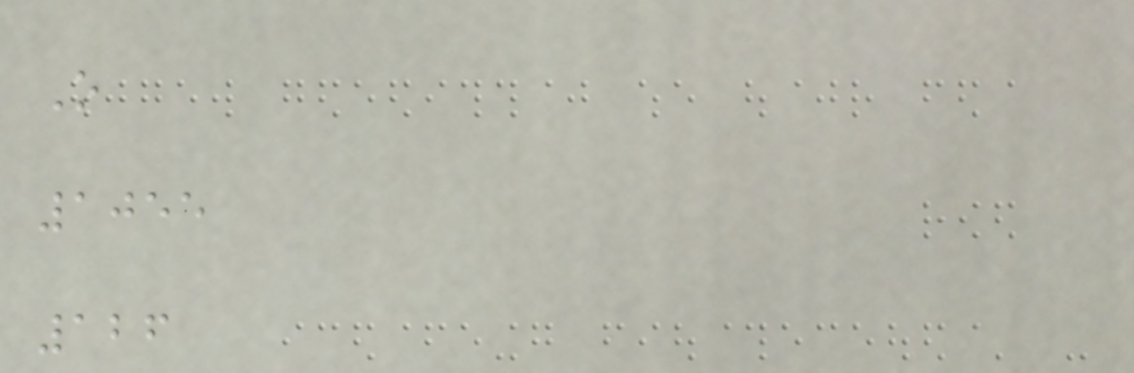O
1055
126
